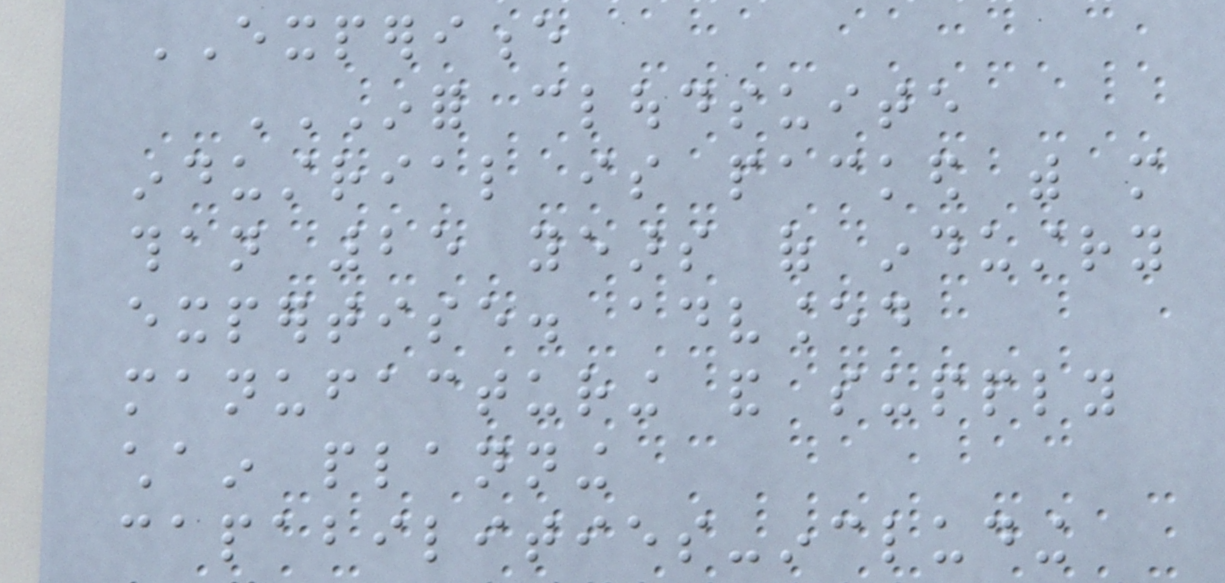EXPERIENCE
INFOR CLOUDSUITE
INDUSTRIAL IS PACKED WITH MORE
THAN 25 YEARS OF INDUSTRY
EXPERTISE. ADVANCED
MANUFACTURING AND SUPPLY
CHAIN PLANNING
CAPABILITIES-INCLUDING
